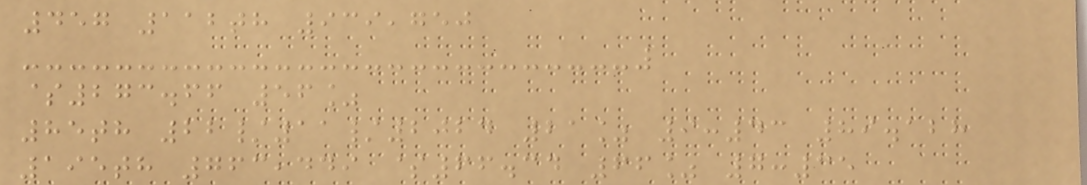457 112th 939,750
$273.66 56%
85th 22/11/2024 21% 9:43 89.128
195th 763,449 $66.34 66% 7:35
